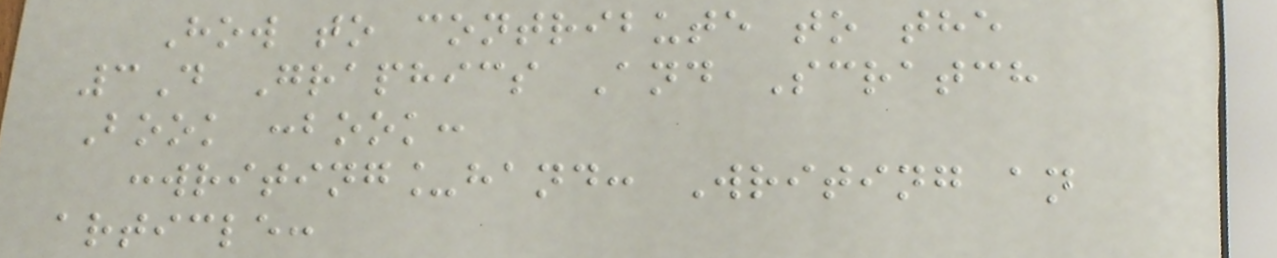How to contribute to the
3D Graphics And Scratch
Book :book:
:writing_hand: Writing an
article:
